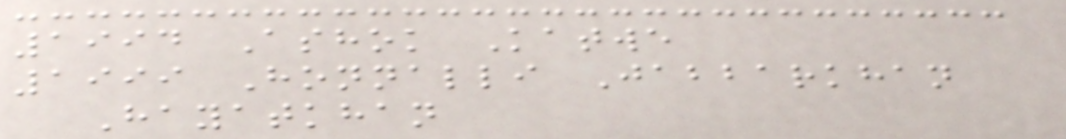1994 Ashok Katwe
1999 Honnalli Jabbarkhan
Hayatkhan
